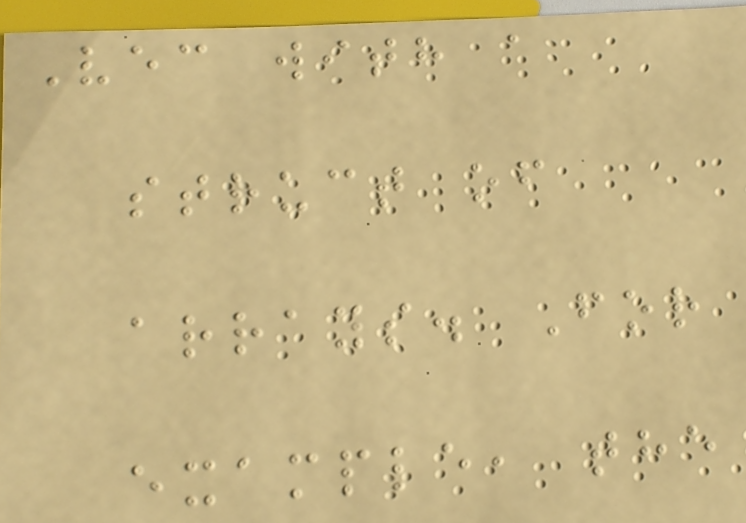Vec with a
struct of
arrays. For
example, the
